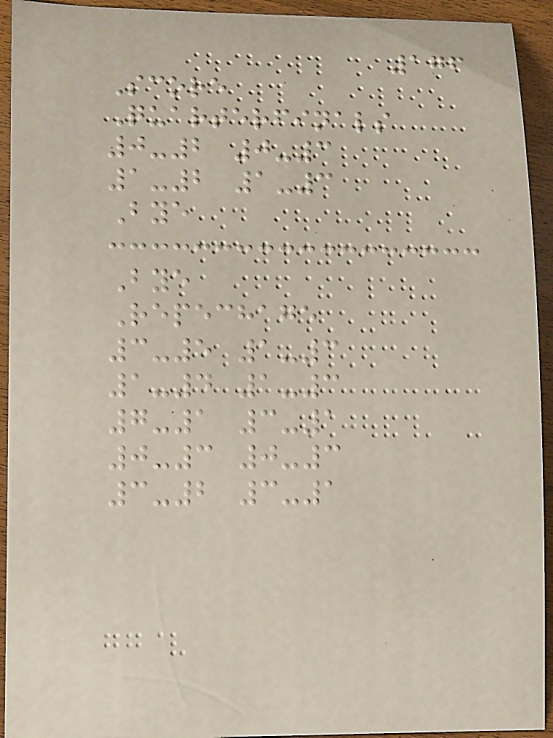176
Score
Quarterfinals
0-2 0-3
1-2 1-3
Bye
Bye
Repechage
3-5 1-3
1-4 1-3
7-1 3-1
0-3 0-3
3-2 3-1
